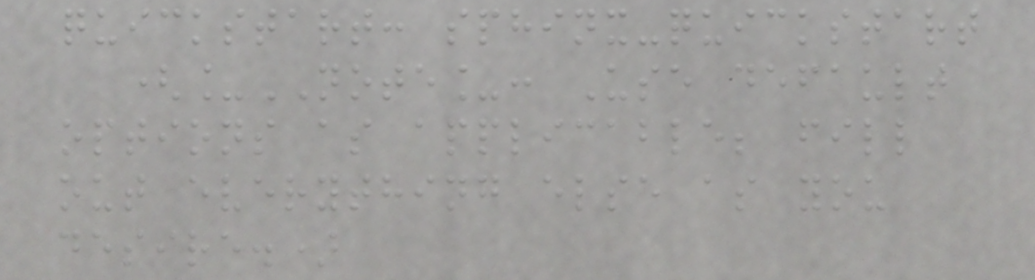quickstart: sphinx-quickstart
(_NOTE_: Use default
options as applicable; fill
out everything else as you
desire.)
